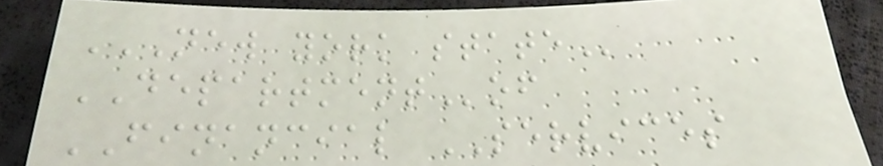NEW YORK STATE
DEPARTMENTof
FINANCIAL SERVICES
